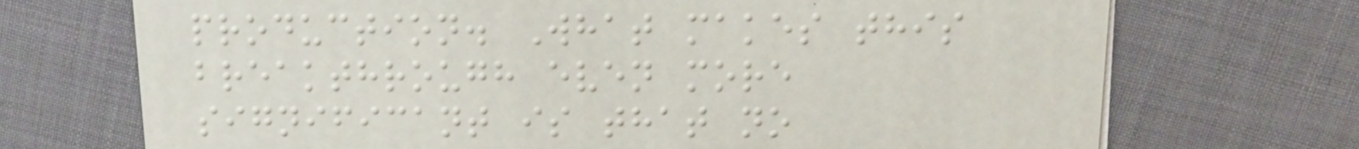production. What makes this
breakthrough even more
significant is that no
